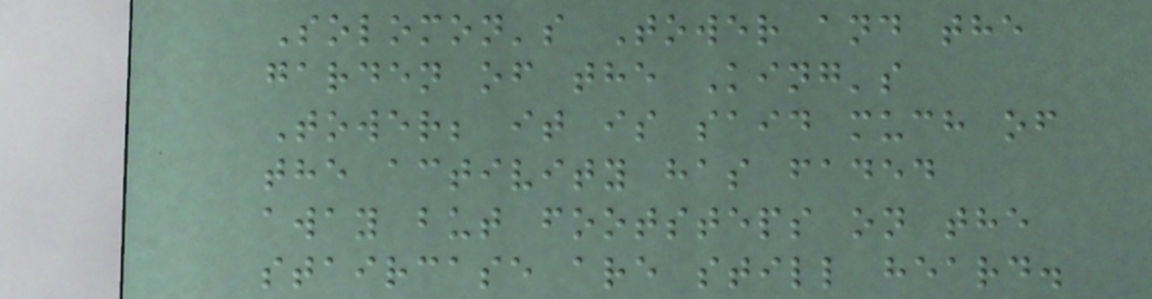Solomon's Tower and the
garden of the King's
Tower; it is said much of
the activity has faded
away but footsteps on the
staircase are still heard.
